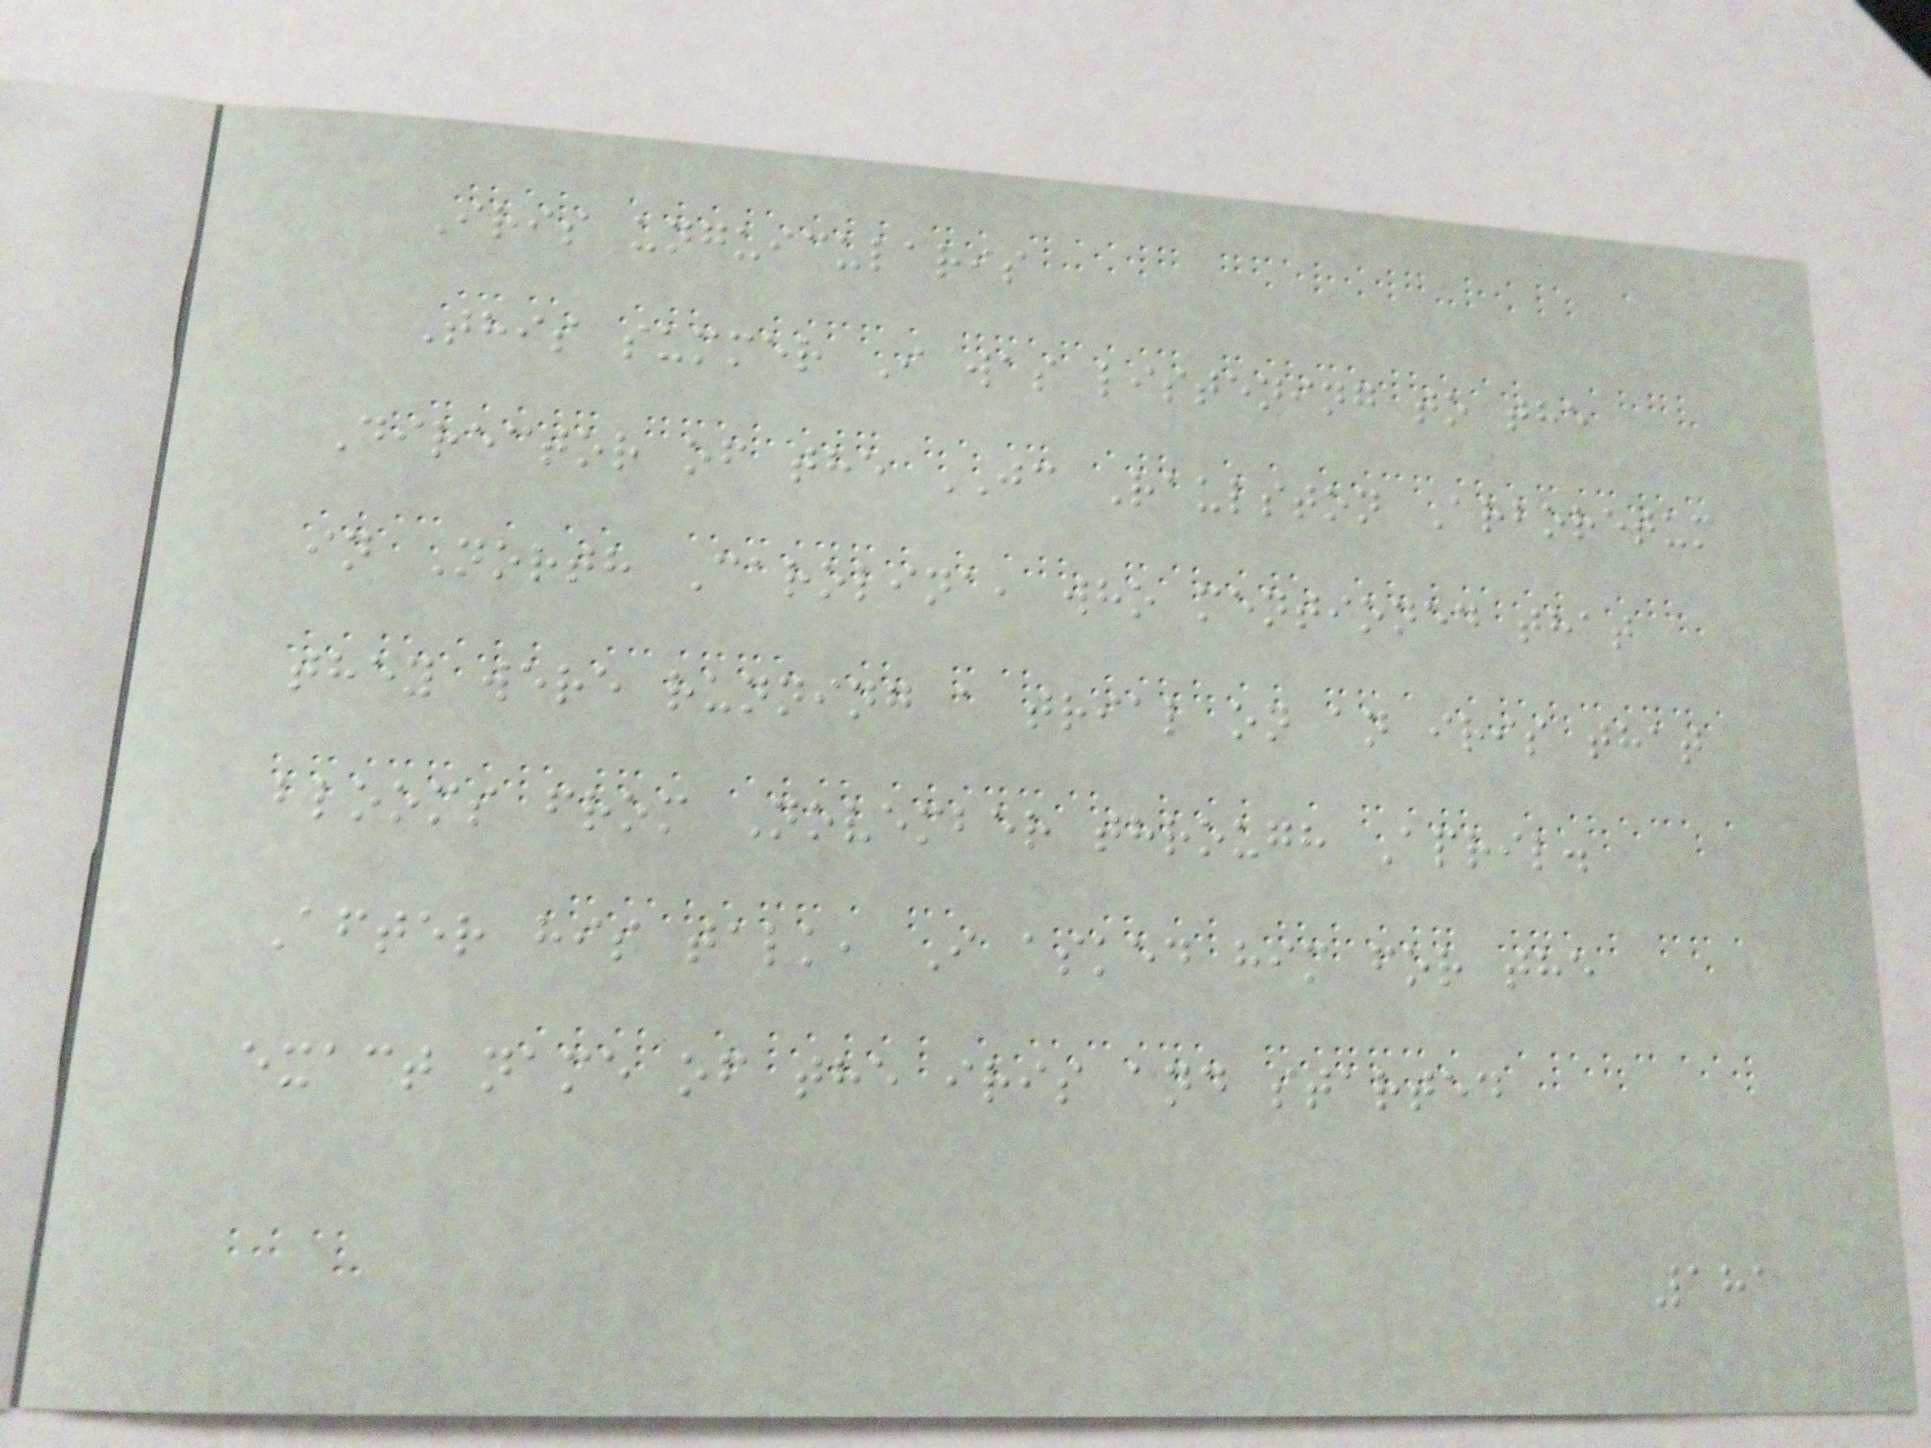Iris unguicularis
This summer I was listening to the
Director of the JC Raulston Arboretum
in North Carolina, who mentioned that
they were running a trial on an iris that
blooms from November through April.
After his talk, I asked him for the
exact name of the iris and started
181
